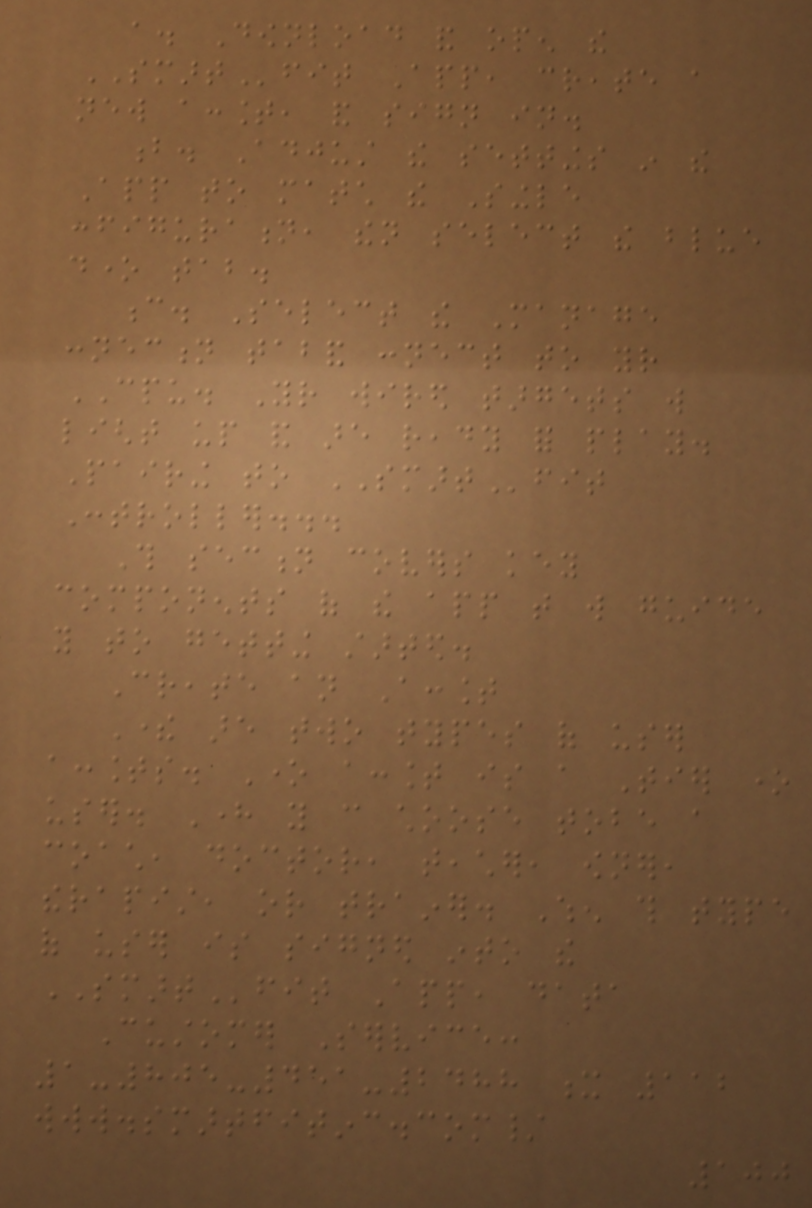a. Download and open the
SMARTfit App, create a
new account, and sign in.
b. Adjust the settings in the
App to match the Single
configuration, then select the blue
done tab.
c. Select the Manage
connection taband connect to your
CPU. Your wired targets will
light up and are ready for play.
Pairing to SMARTfit
Controller...
This section covers key
components of the app that will guide
you to getting started.
Create an Account
There are two types of user
accounts. One account is a Tier one
user. Here you can choose tobe a
coach, doctor, teacher, owner,
therapist, or trainer. When this type
of user is signed into the
SMARTfit App, data
Customer Service:
1-805-451-2488 x 112
www.smartfitinc.com/
100
